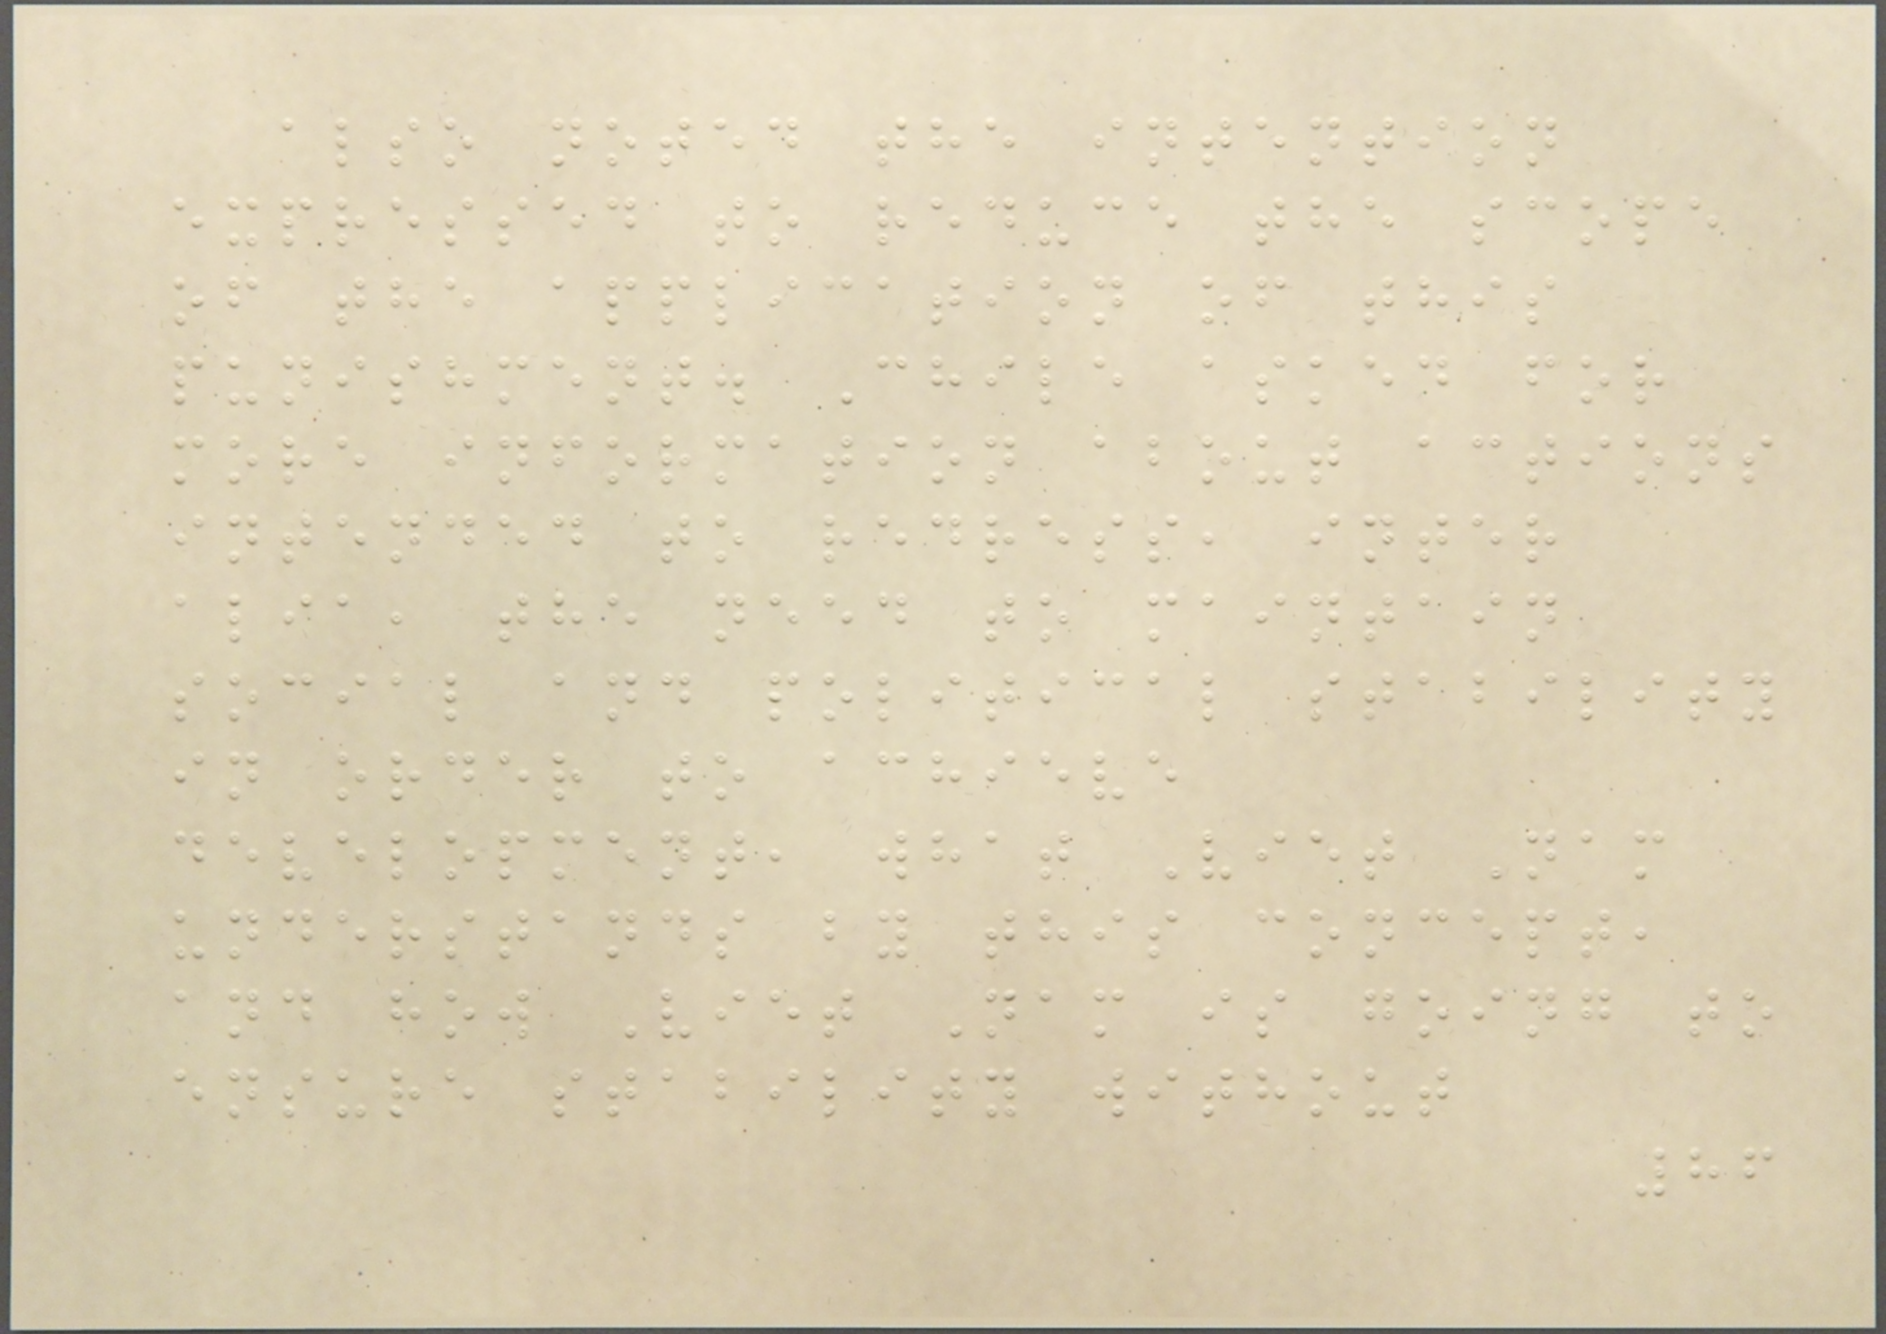also noted the intention
expressed to reduce the scope
of the application of this
punishment. Chile asked for
more information about actions
intended to redress, inter
alia, the need to maintain
social and political stability
in order to achieve
development, what Viet Nam
understands by this concept,
and how Viet Nam is going to
ensure stability without
86
